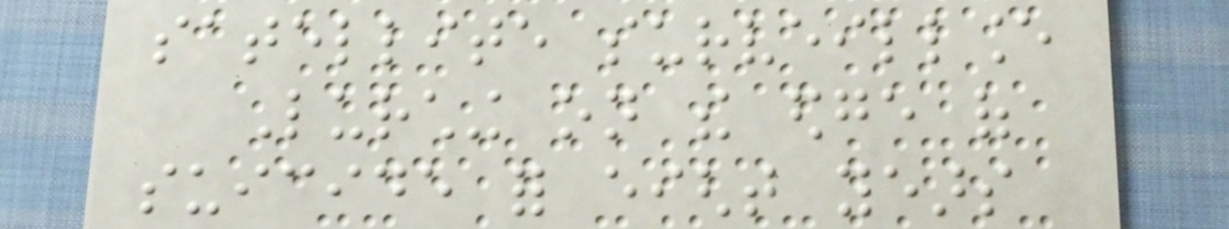satellite surveillance
Lurching on the edge of
suicide for eight years
